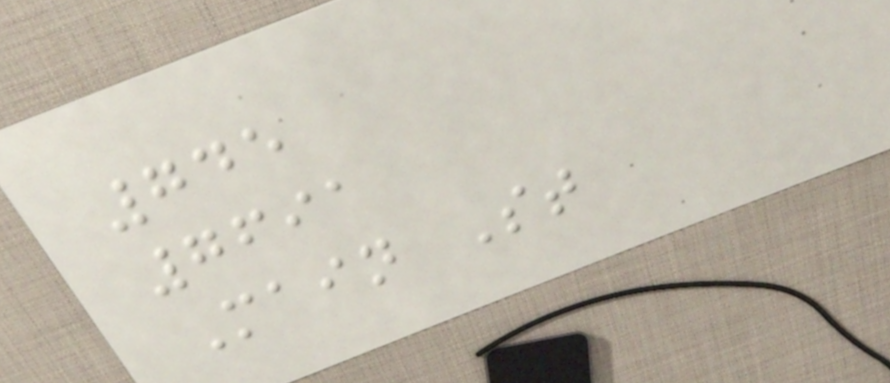745
7691
Main St
